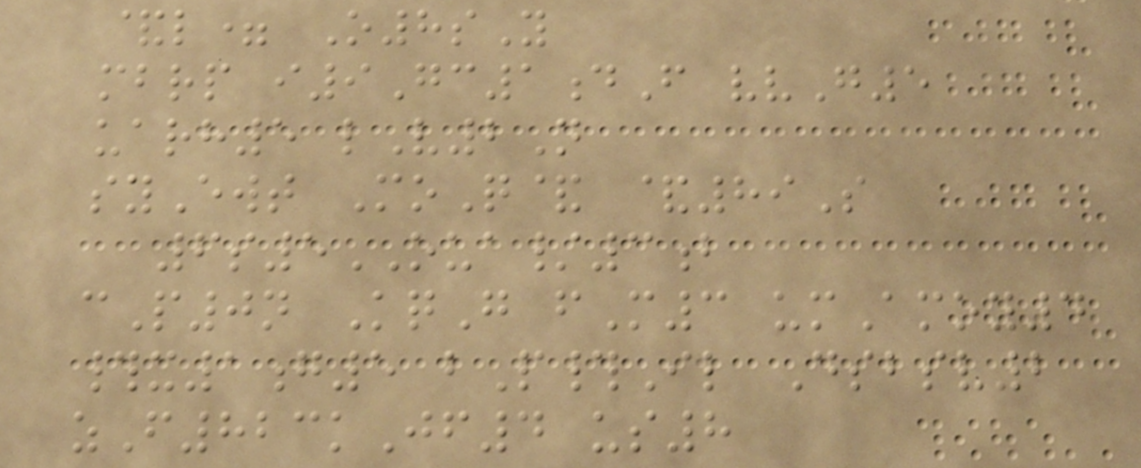&l= O8sY
mbrp i9Gc1dF vvG5
uarh5 lV2N
syEwt MoQ& &89S
6s5OUA/3b
cP0n KqG fM3 umAmoy4
#x1g5 bP#Il Dsbsv2
zF823kJf4 us8
